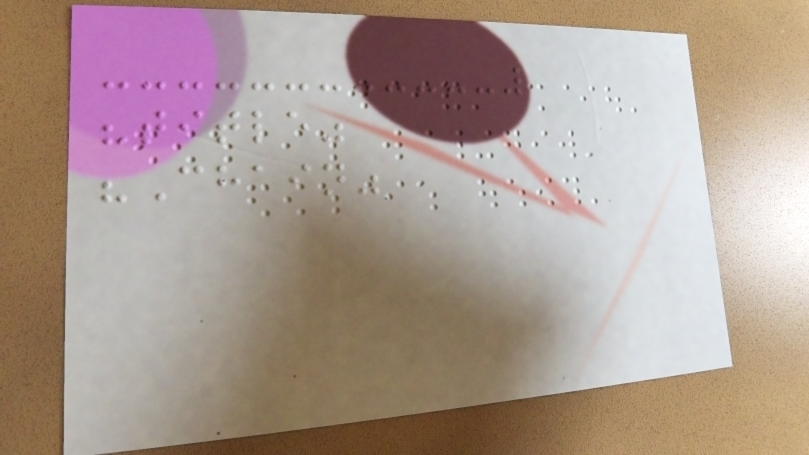"title"
"Chain"
